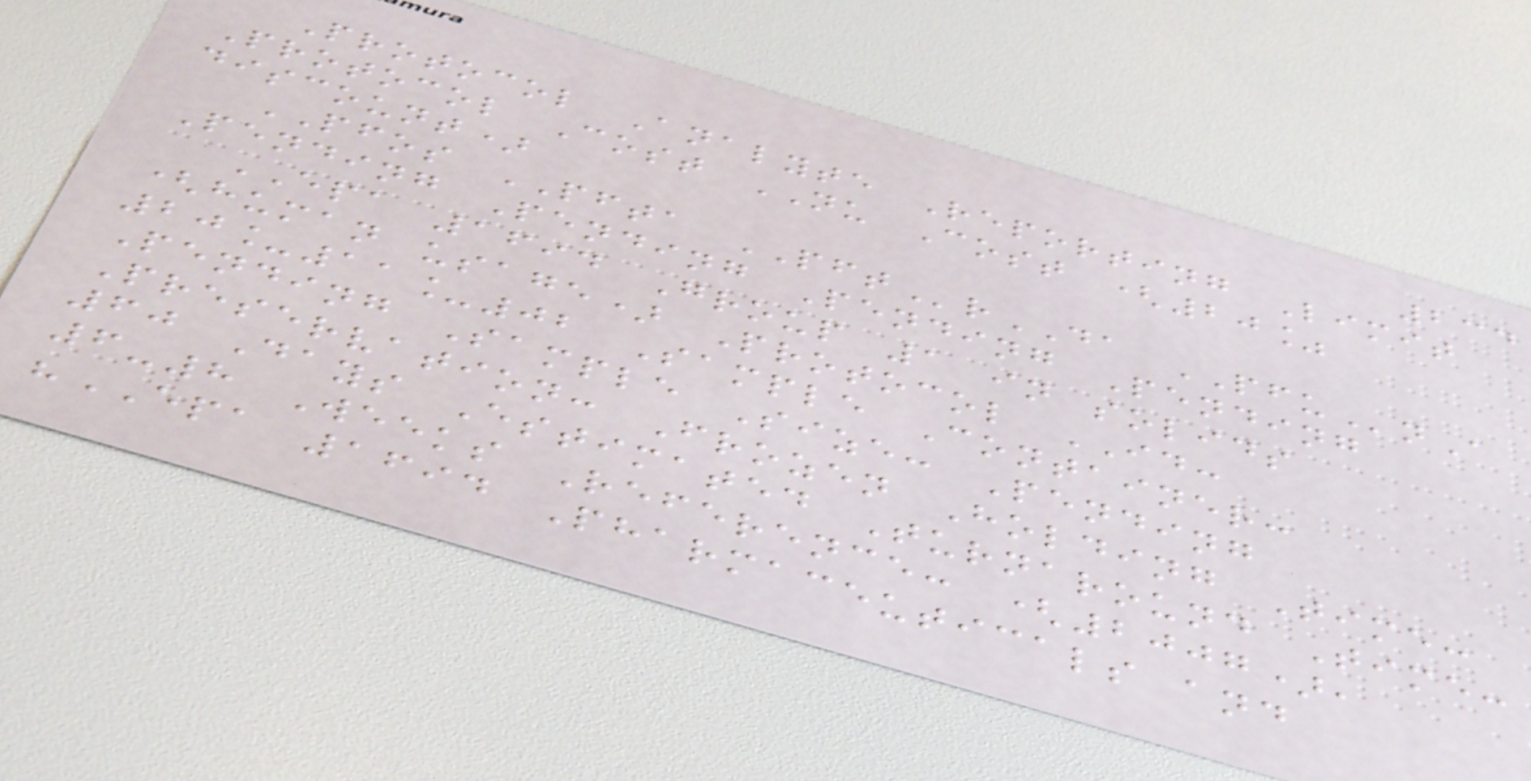234
Protocol Analyte Reporting Limit
Protocol Cost NU Cost (20%
discount)
PFOS PFTA PFTrDA PFUnA
Pending Pending Pending Pending
EPA 1694 Group 1 in solids
(human usage) Protocol ID:
20_11_02 Sample Container:
Pending Sample Size: Pending
Preservation: Frozen Holding Time:
60 Days Estimated Turnaround Time:
6-8 Weeks Reference: (2007),
"EPA 1694 Pharmaceuticals and
